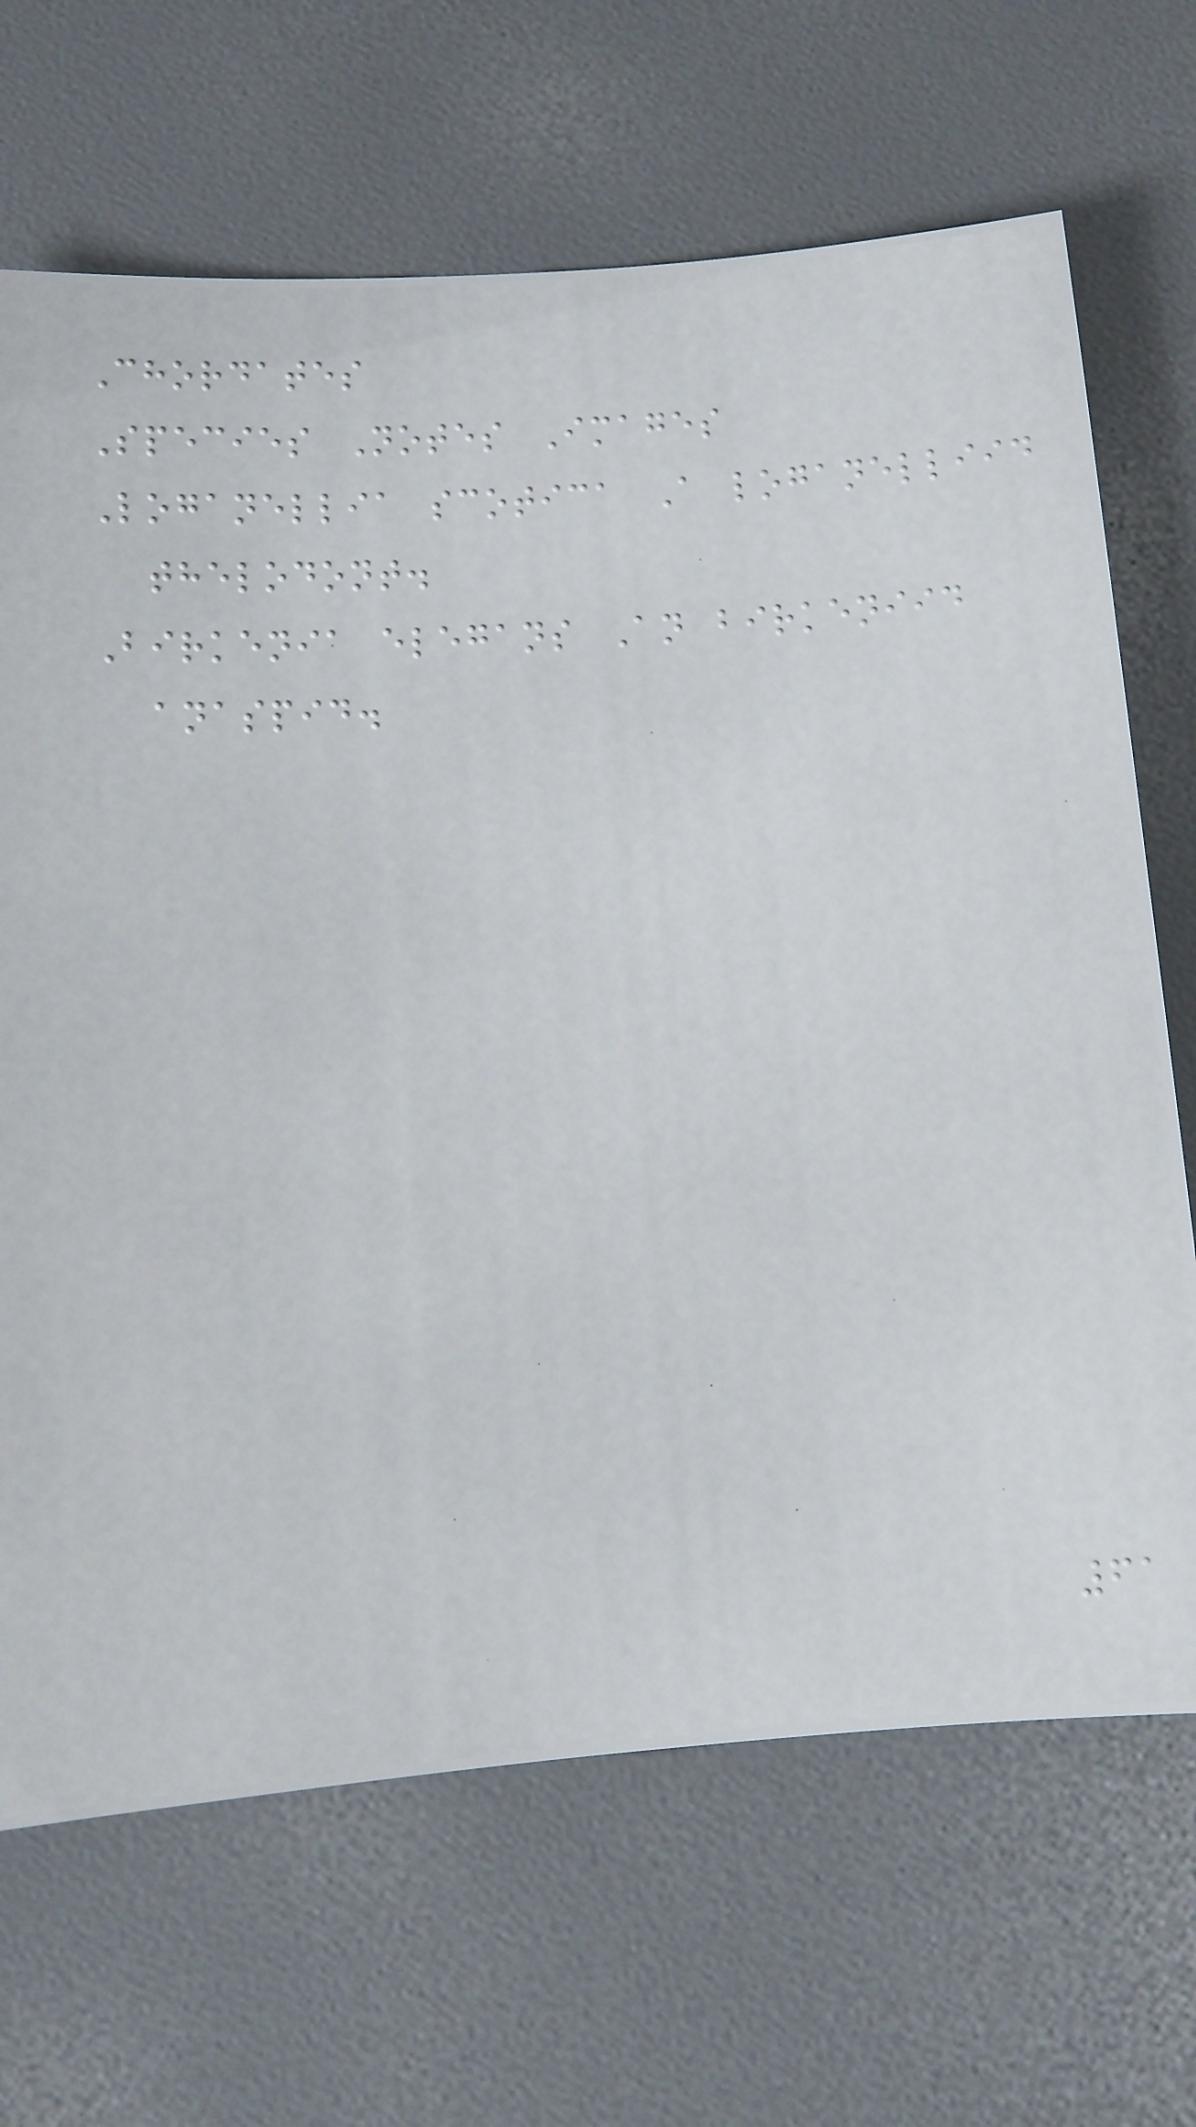Chordates
Species Notes Images
Loganellia scotica A loganelliid
thelodont.
Birkenia elegans An birkeniid
anaspid.
61
